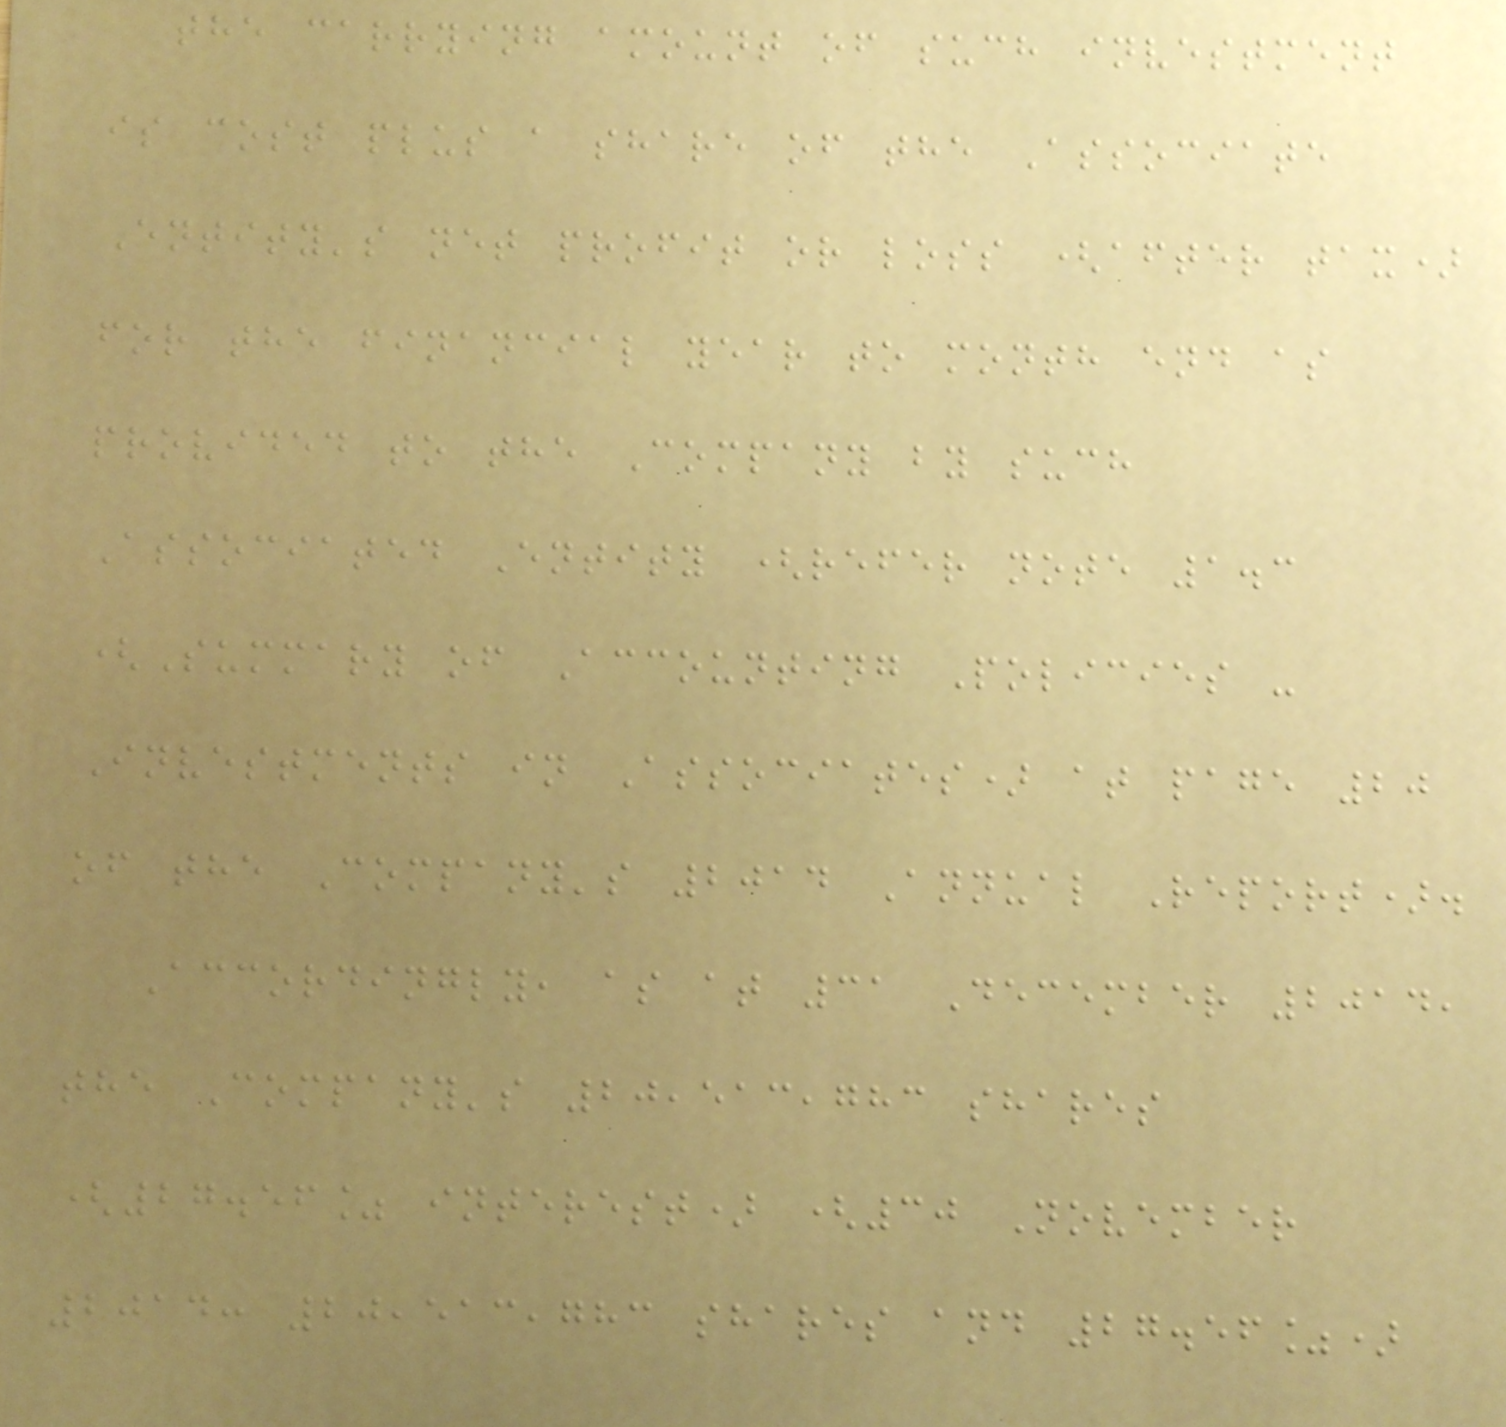the carrying amount of such investment
is cost plus a share of the Associate
Entity's net profit or loss (after tax)
for the financial year to month end as
provided to the Company by such
Associated Entity (refer note 1.3
(Summary of Accounting Policies -
Investments in Associates) at page 20
of the Company's 2014 Annual Report).
Accordingly, as at 31 December 2014,
the Company's 20,513,783 shares
(27.56% interest) (30 November
2014: 20,513,783 shares and 27.56%)
